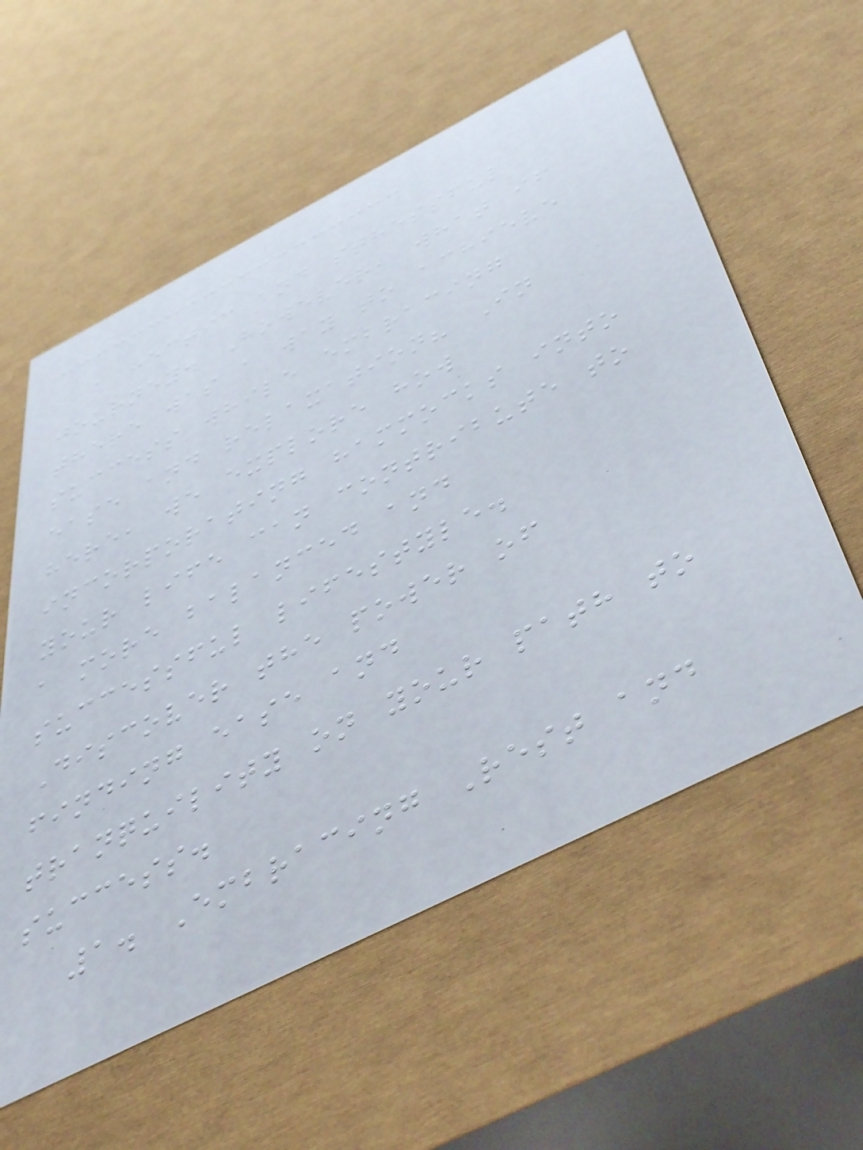a hectic and stressful
journey. However, what if
there was a way to achieve
success while embracing
ease and relaxation? In
here, we explore how
incorporating hammocks into
your life can contribute to
a more balanced and
successful lifestyle.
Discover the power of
finding ease and
tranquility on your path to
success.
1. Embracing Rest and
